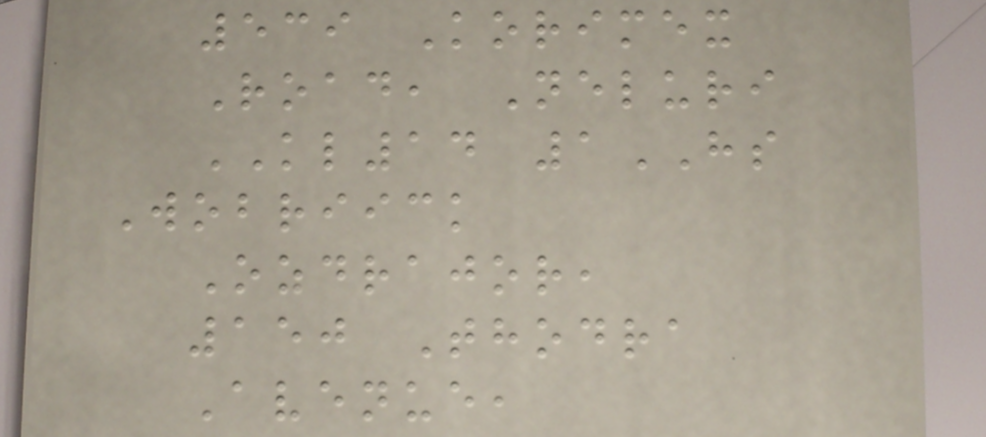539 Korimex
Road, Neluri
KL14 1HS
Wobriick
Ozdrajor,
150 Thodra
Avenue,
